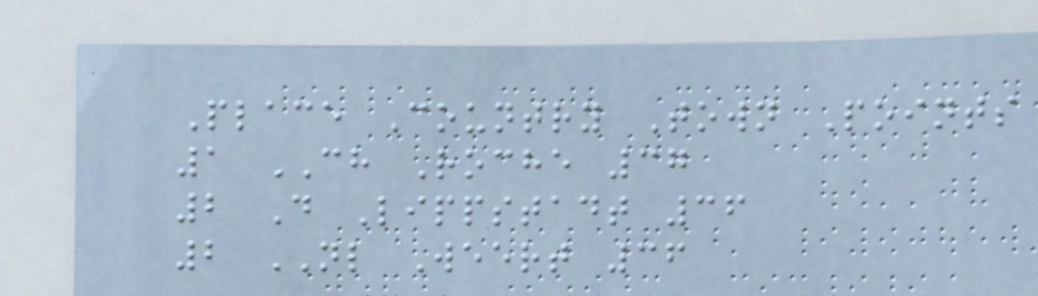Place Country Town Points
1 CH Roche 37
2 D Lippstadt 36
2 NL Weert 36
